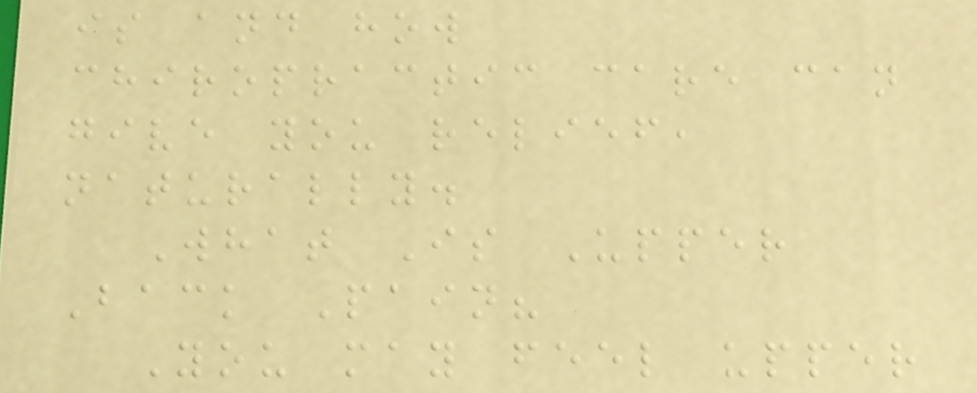is and how
chiropractic care can
give you relief,
naturally.
What Is Upper
Back Pain?
You may feel upper
